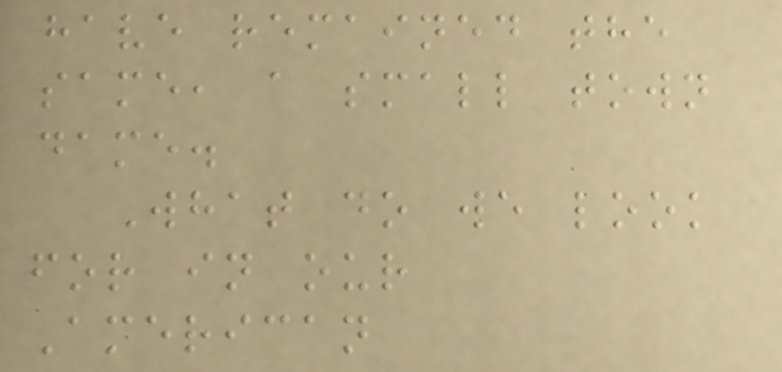have remained the
same, a small town
dame.
What do we look
for in our
American
